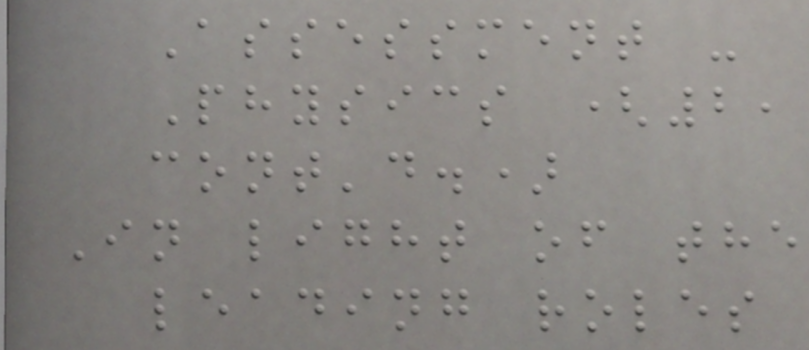Assessment -
Physics (2,
cont'd.)
In light of the
leading roles
